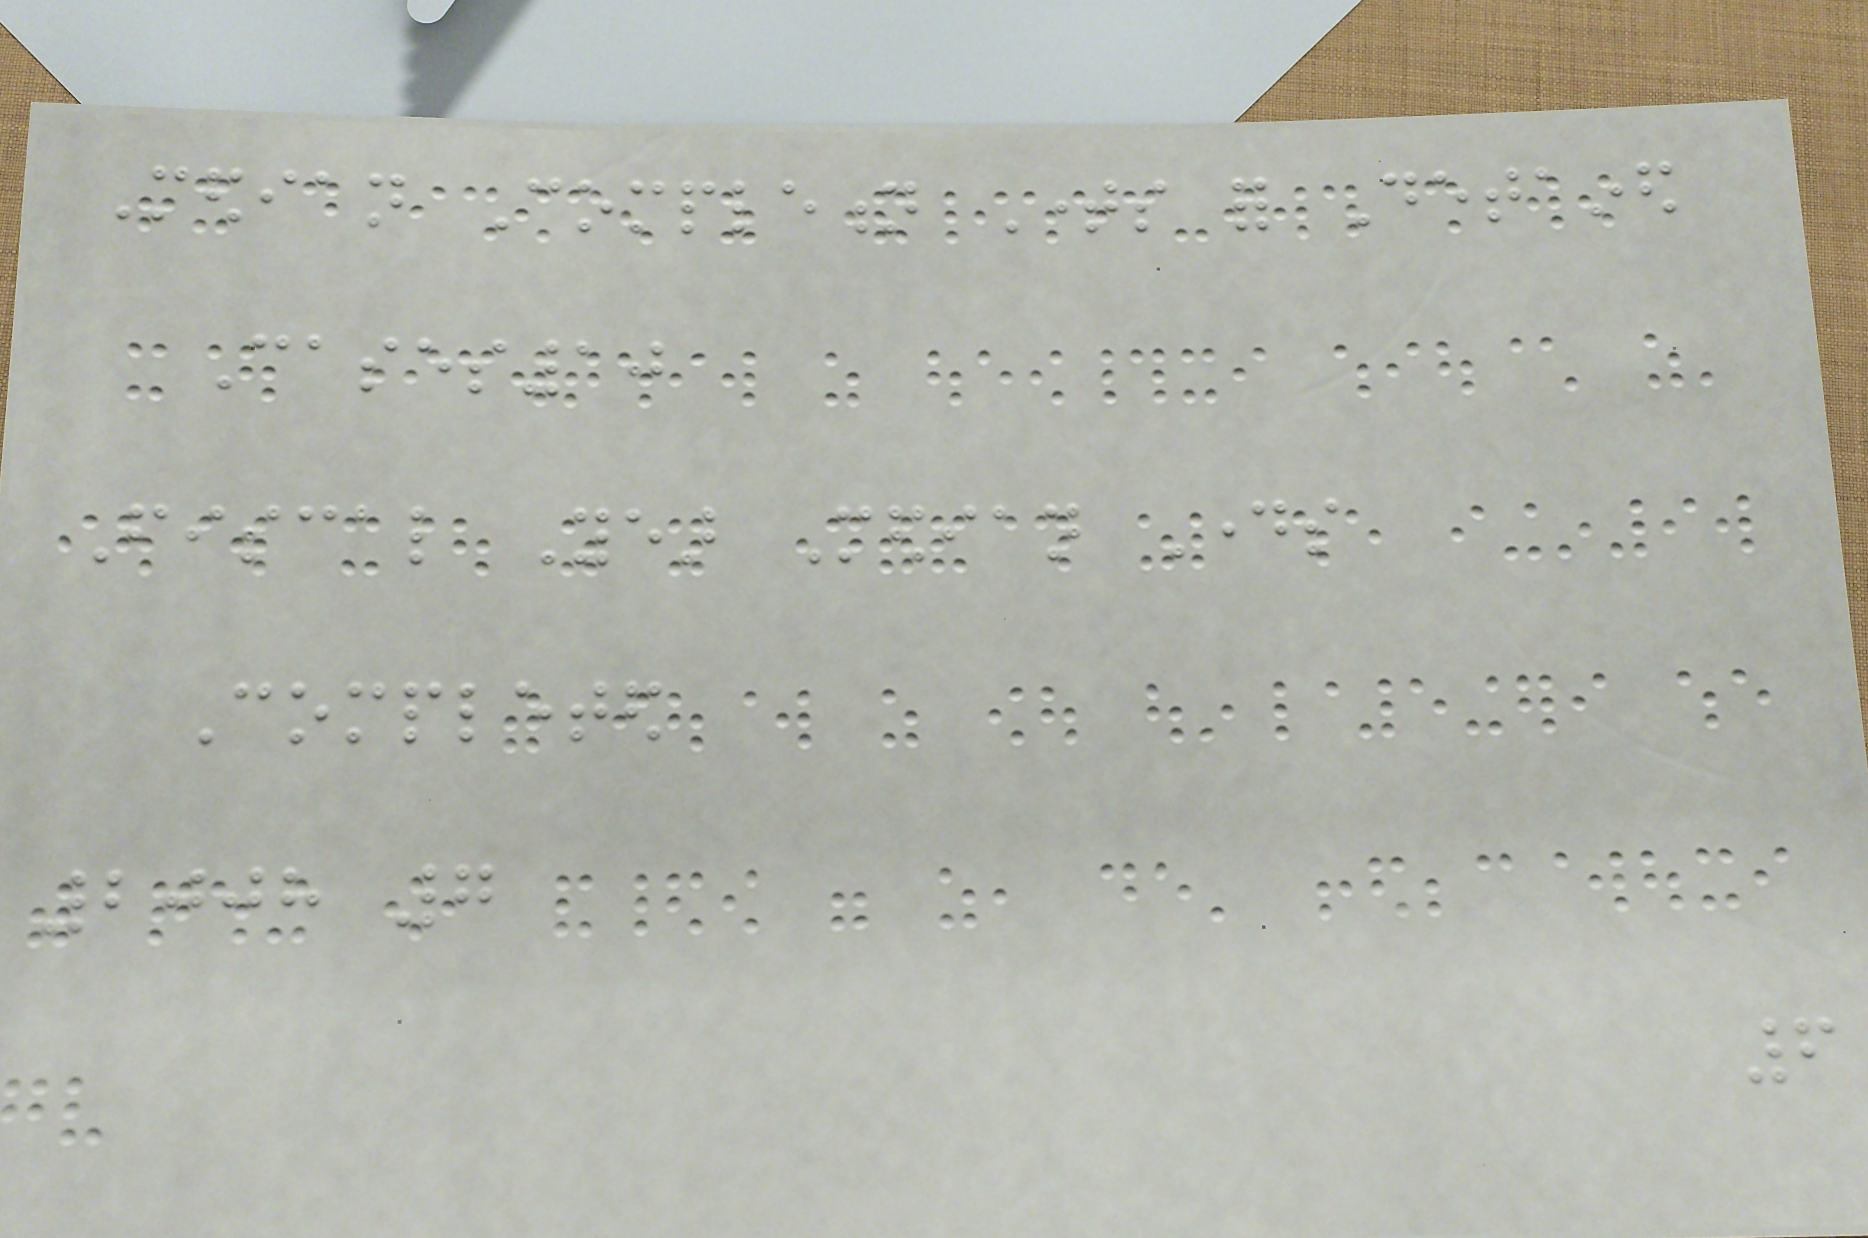Median Completion Times for Detained
Cases10
Fiscal Year Median Days
Completed
2008 7
6
